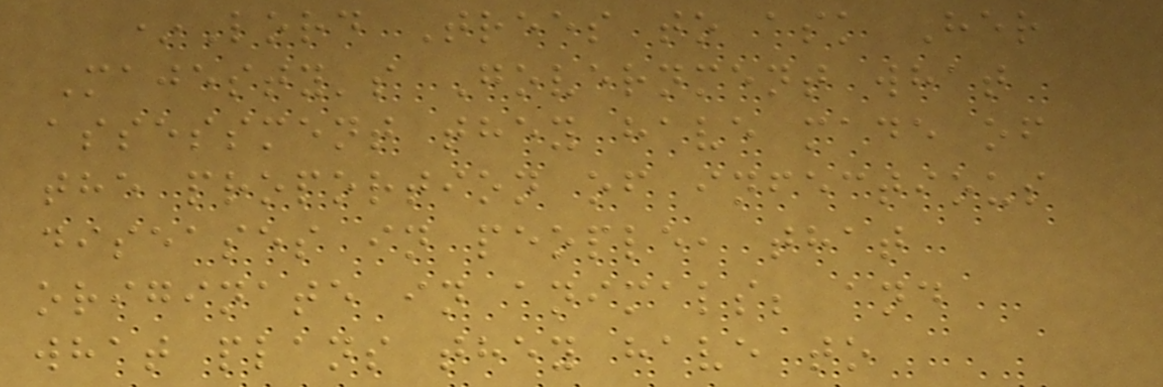*Lord Trees to ask Her
Majesty's Government what
assessment they have made of
the proportion of infectious
diseases in people, that
originate in animals; and
what plans they have to
